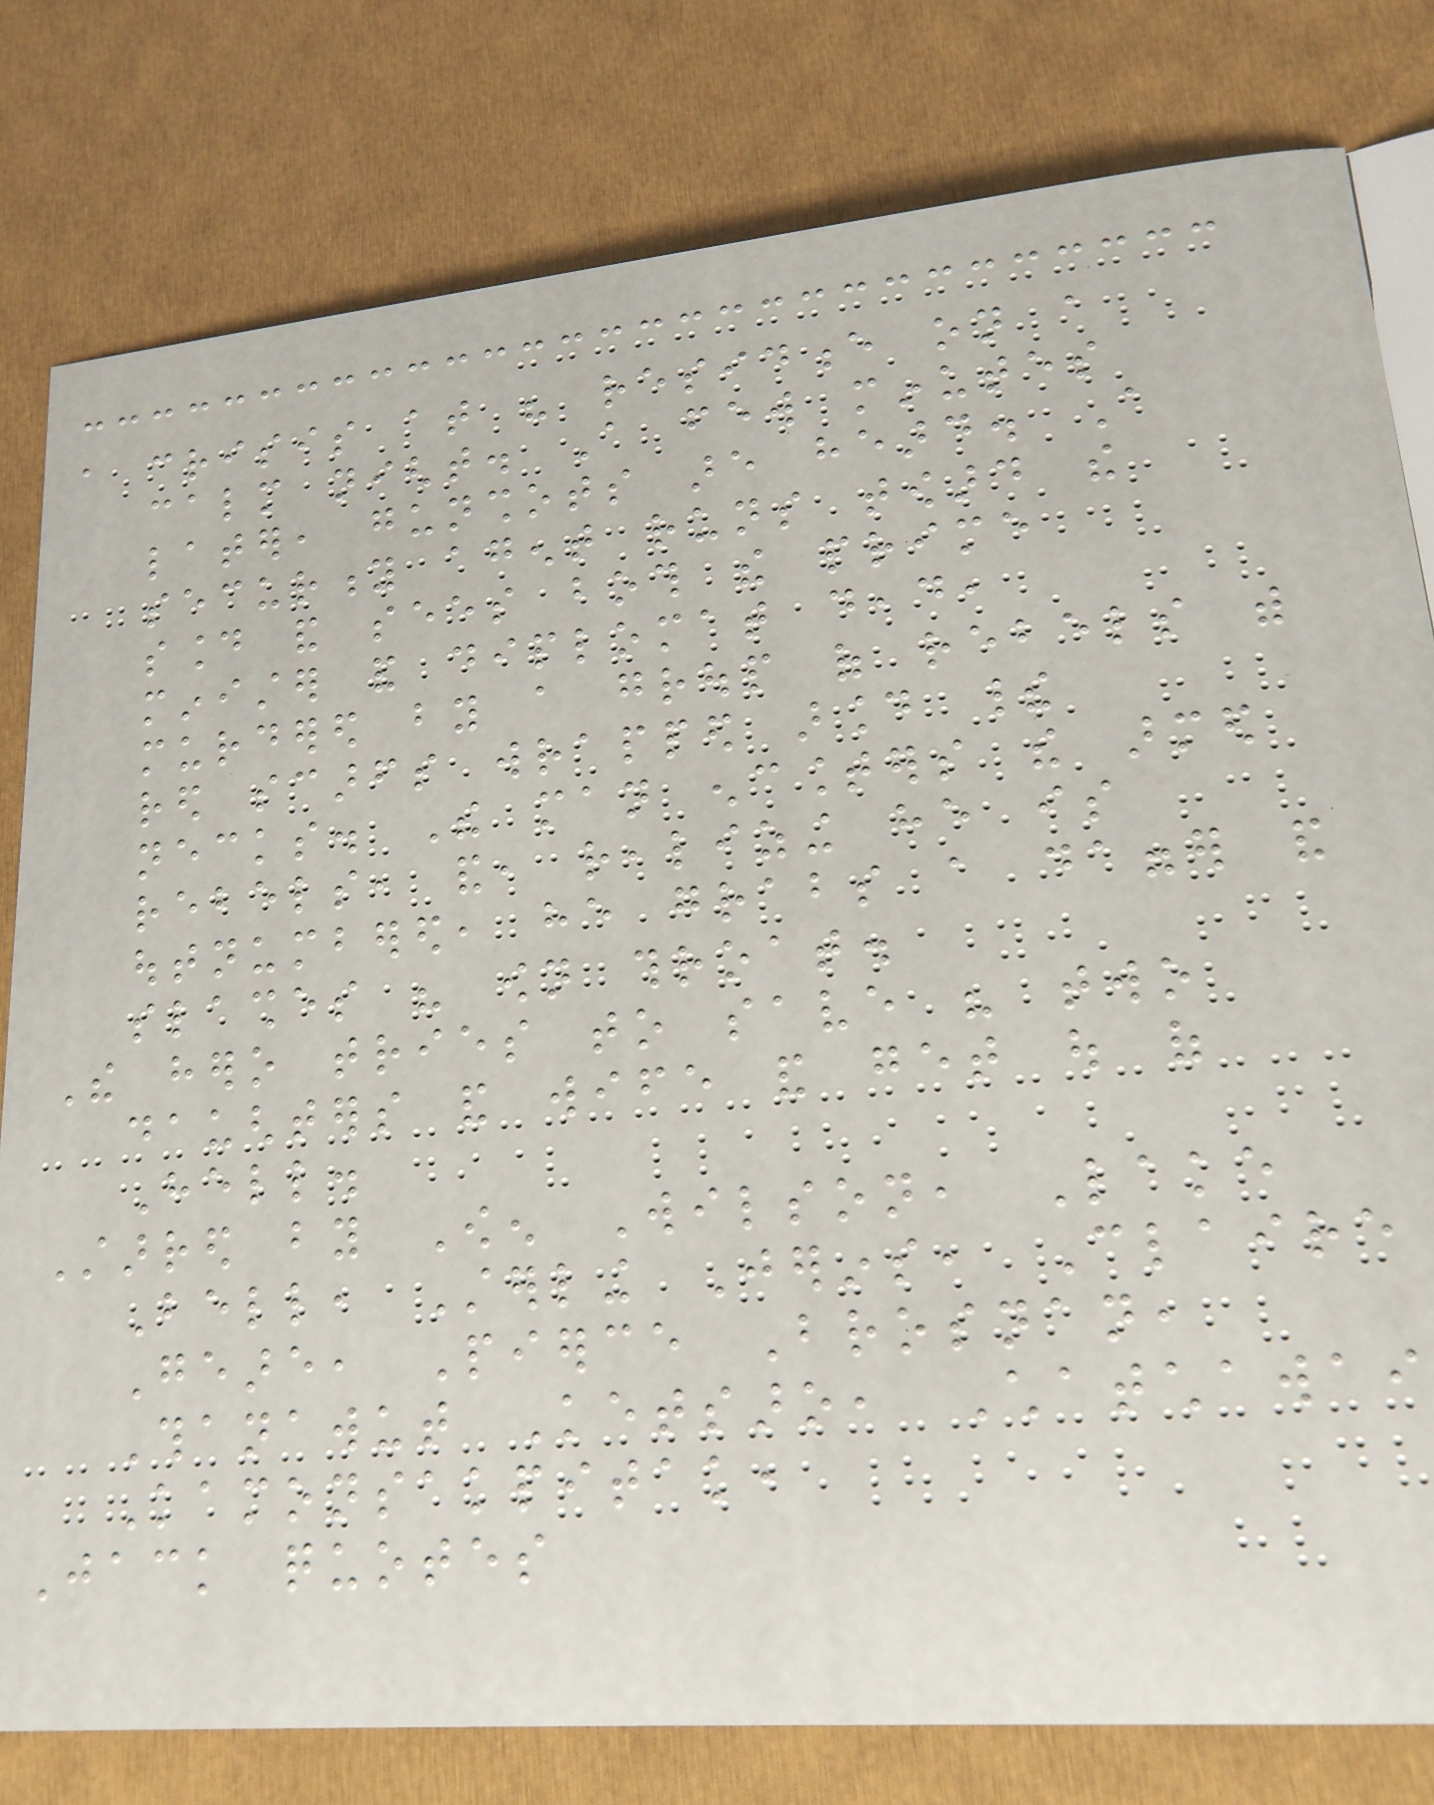a crisis at his residence on a
calm night. A few minutes
later, gunshots are heard. A
security agent runs toward the
sound and sees both the prime
minister and diplomat dead,
murdered by a group of rebels with
red scarfs wrapped around their
necks. The man encounters the armed
rebels, and, realizing he is
outnumbered, he grabs a dagger and
slashes his own throat.
The hero tries to save his two
daughters and wife and get out of
Hell.
Starred by Owen Wilson, Lake
Bell, Sterling Jerins, Claire
Geare, Pierce Brosnan,
Thanawut Ketsaro, Chatchawai
Kamonsakpitak,
Jack quotes
